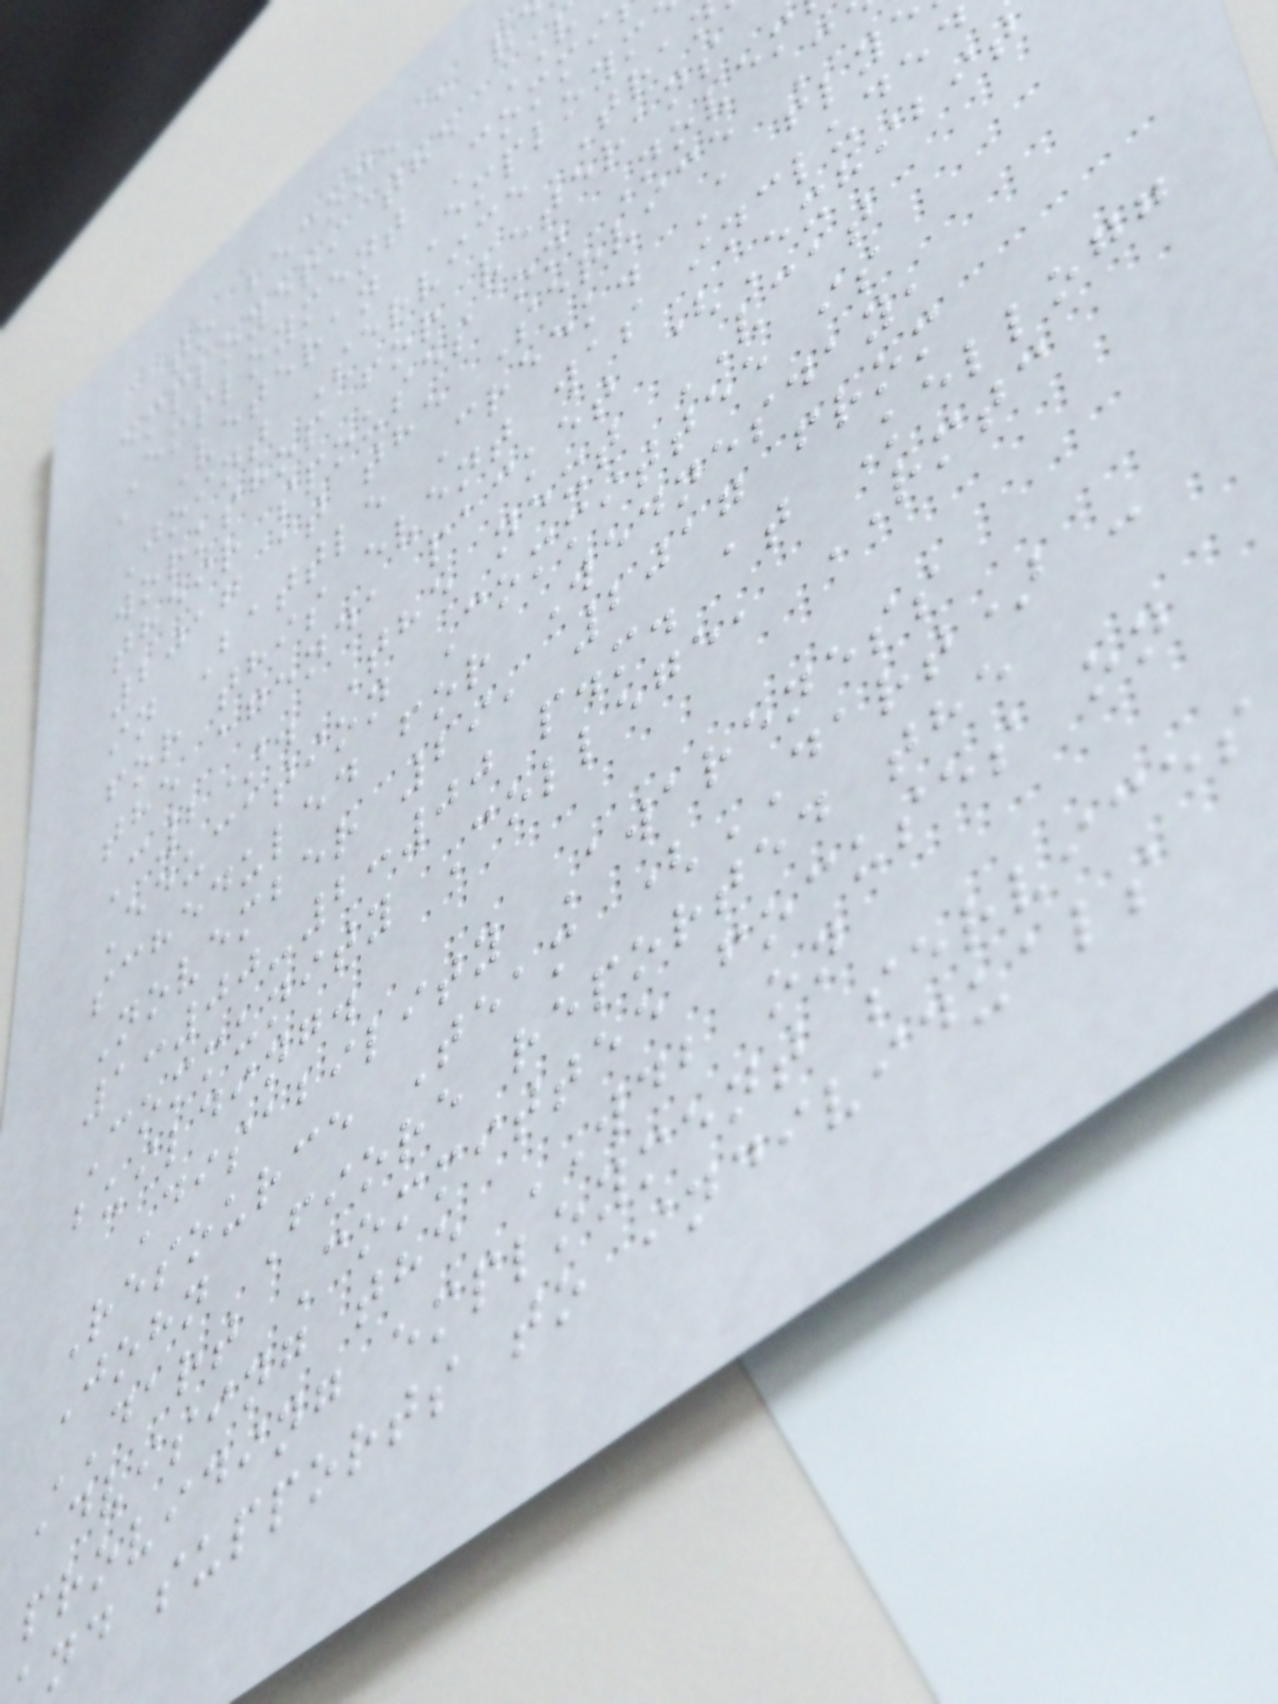to become a v
employer, the
Employment Commi
a Veteran Employm
Joint Service Tra
workshop for veterans
their spouses on Novem
2017 at the Service C
in Battle Creek. A fly
for this event was included
the agenda packet (Exhibit
C2). The next VCAT
Education Committee is
scheduled for Wednesday,
November 29, 2017 from
1:00-2:00 p.m. at Kellogg
Community College, RMTC
building.
Disability Awareness
Resource Team (DART) -
John Fiore reported the
DART Committee focuses on
advising the WDB on
providing employment services
nd supports to individuals
